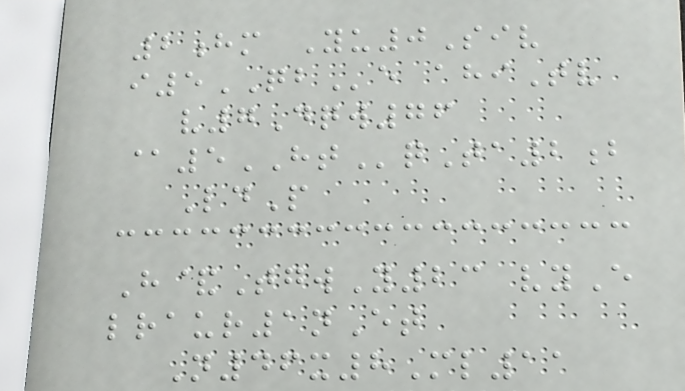2hm Yu0Siv
i5QBe ahiTv
v7Dqw76
@5HTqTa2b
LdP
H&TgwY23 vyE
lraur1nEt
N46x8Ml11
